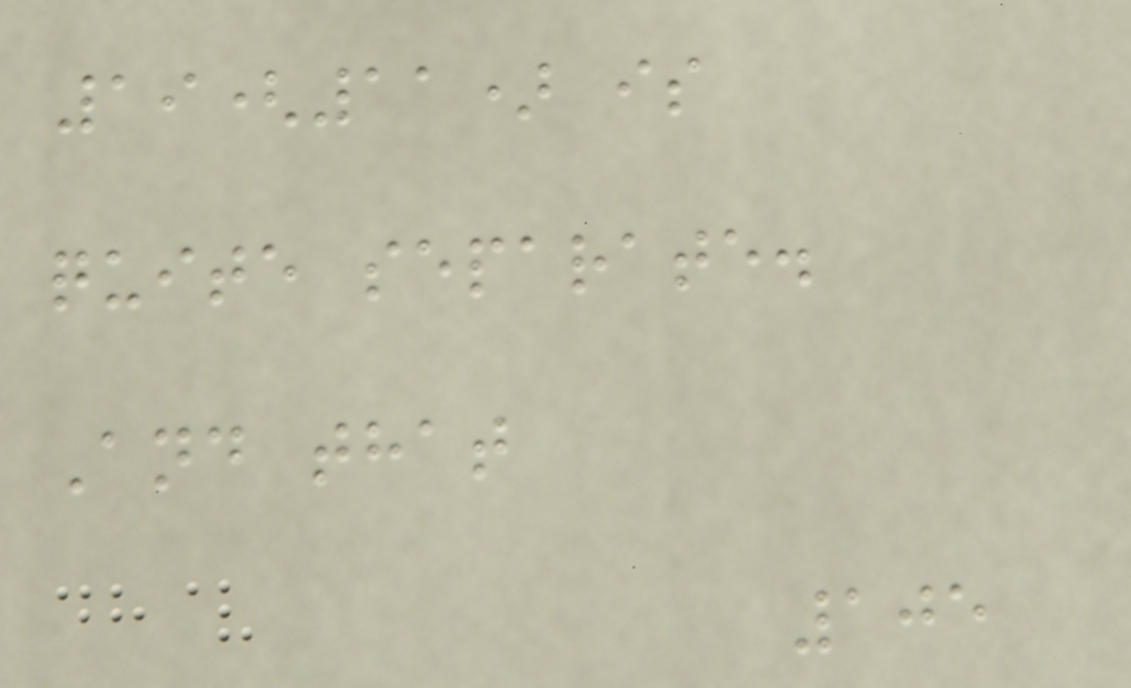19(11) is
quite separate.
And that
105
